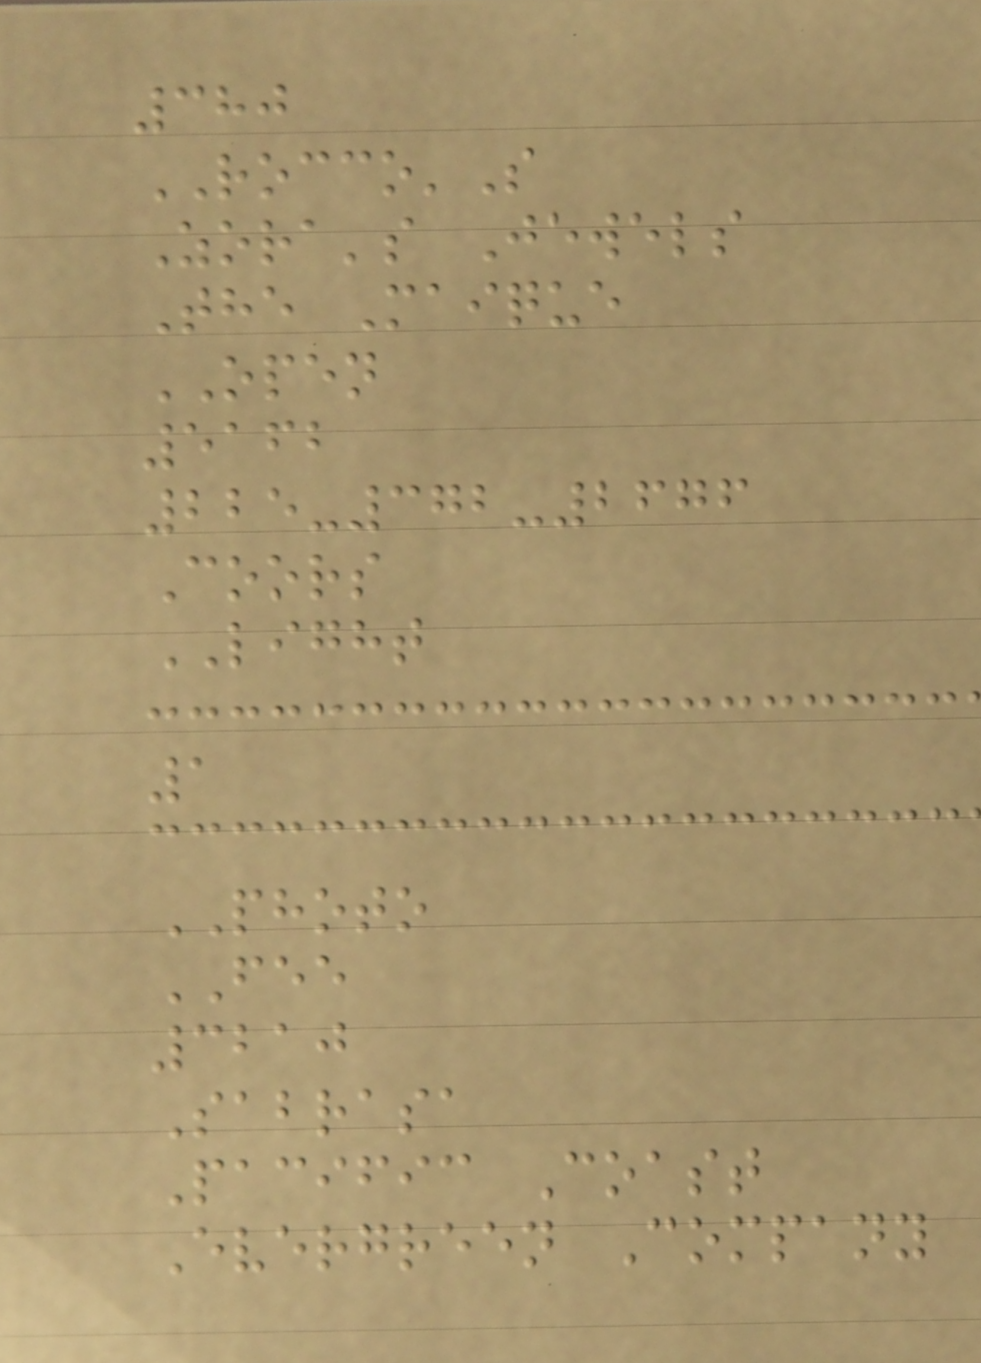380
ROCCO'S
Zora's Jewels
The Maique
OPEN
5162
225-372-2676
Coors
LIGHT
1
PHOTO
FEE
3210
Sabrasa
Pacific Coast
Evergreen Company
